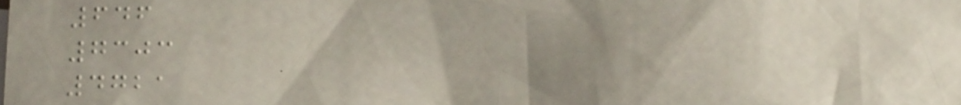646
7303
4721
